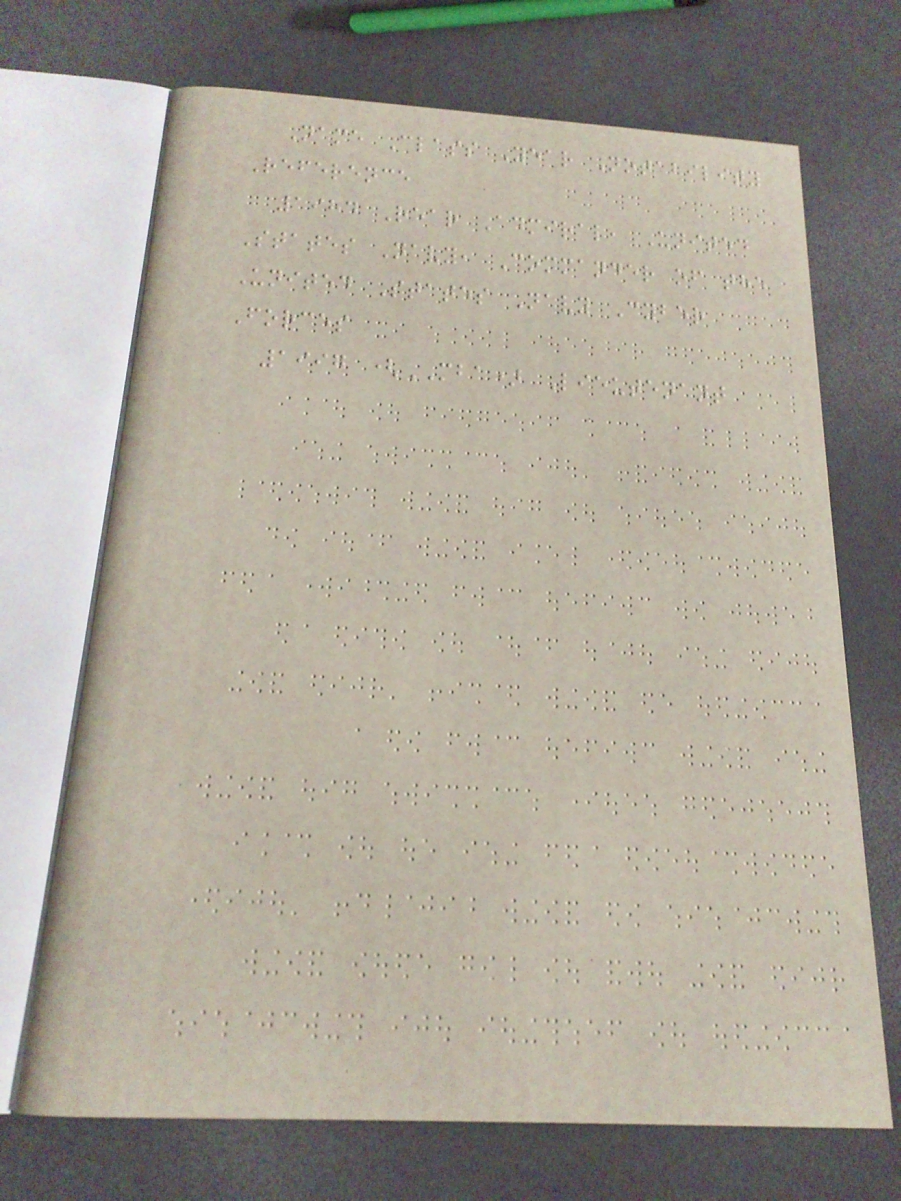Name Class Year Notability
Reference
1984 Rear Admiral, United
States Navy, Commander of the
United States Navy Cyber
Forces
1997 (MBA) Lieutenant
